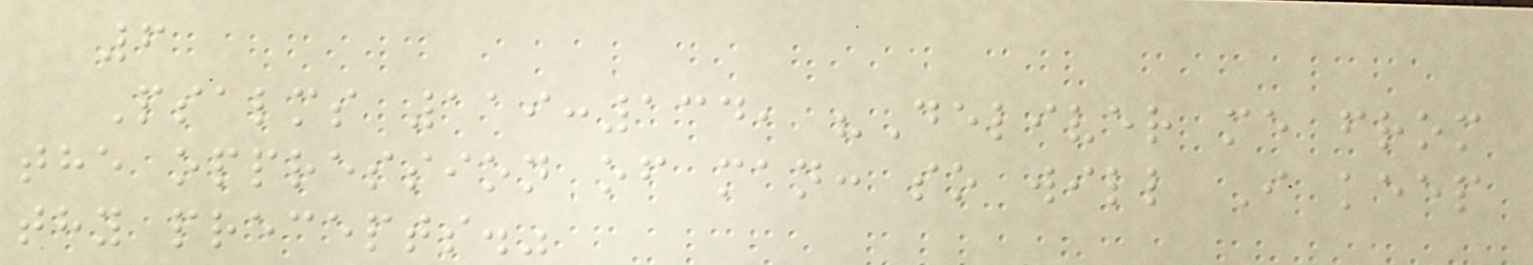6
Psalms 119:134, "Deliver me from
the oppression of man: so will I keep
thy precepts."
